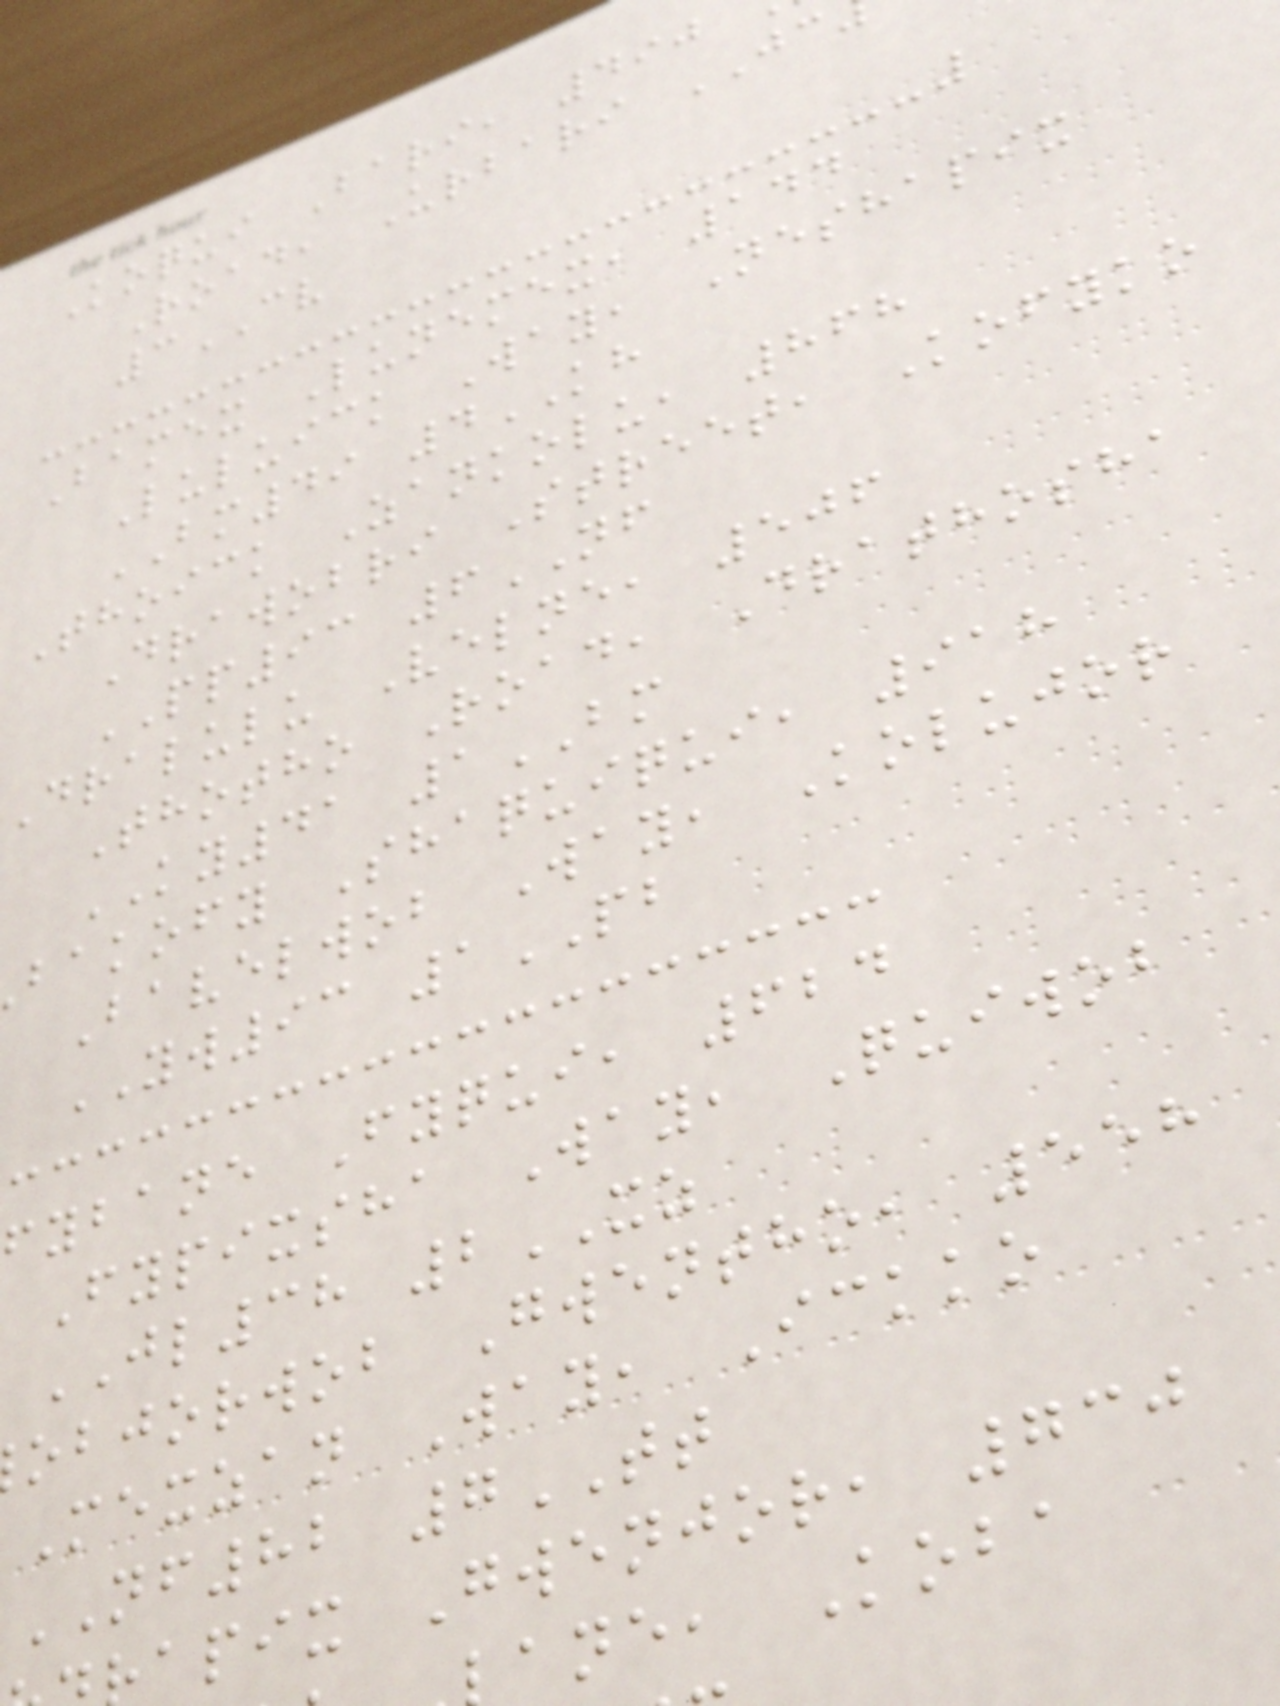Koqui Bari, 490
Road, Urbari JC
3CV
Bamex Lunemex, 144
Luluick Way, Neshapix
BM49 4KH
Thoick Zankolu, 868
Drawobri Street, Kofyko
PP93 6NF
Dralulu Velne, 506
Thotho Road, Drathosha
KY41 1BM
bakofy Shaquiqui, 918
Bavelwob Way, Kolujor
YW93 1PB
fybane Fyqui, 624
Fypixsha Way, Quiwob
JL38 2XZ
objorwob Gwentho, 558
Mexzan Way, Ickko
NF82 7TT
apix Gwenjor, 730
ane, Koba
